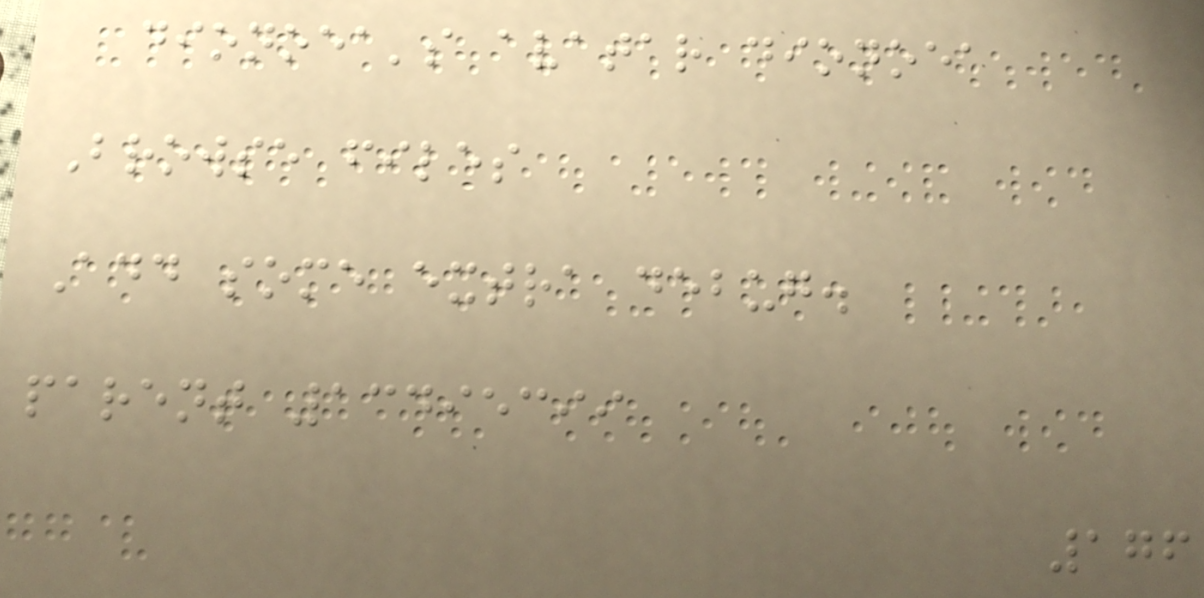dionoea's avatar dionoea
Browse files
Add some extra debug.
parent 13495399
176
